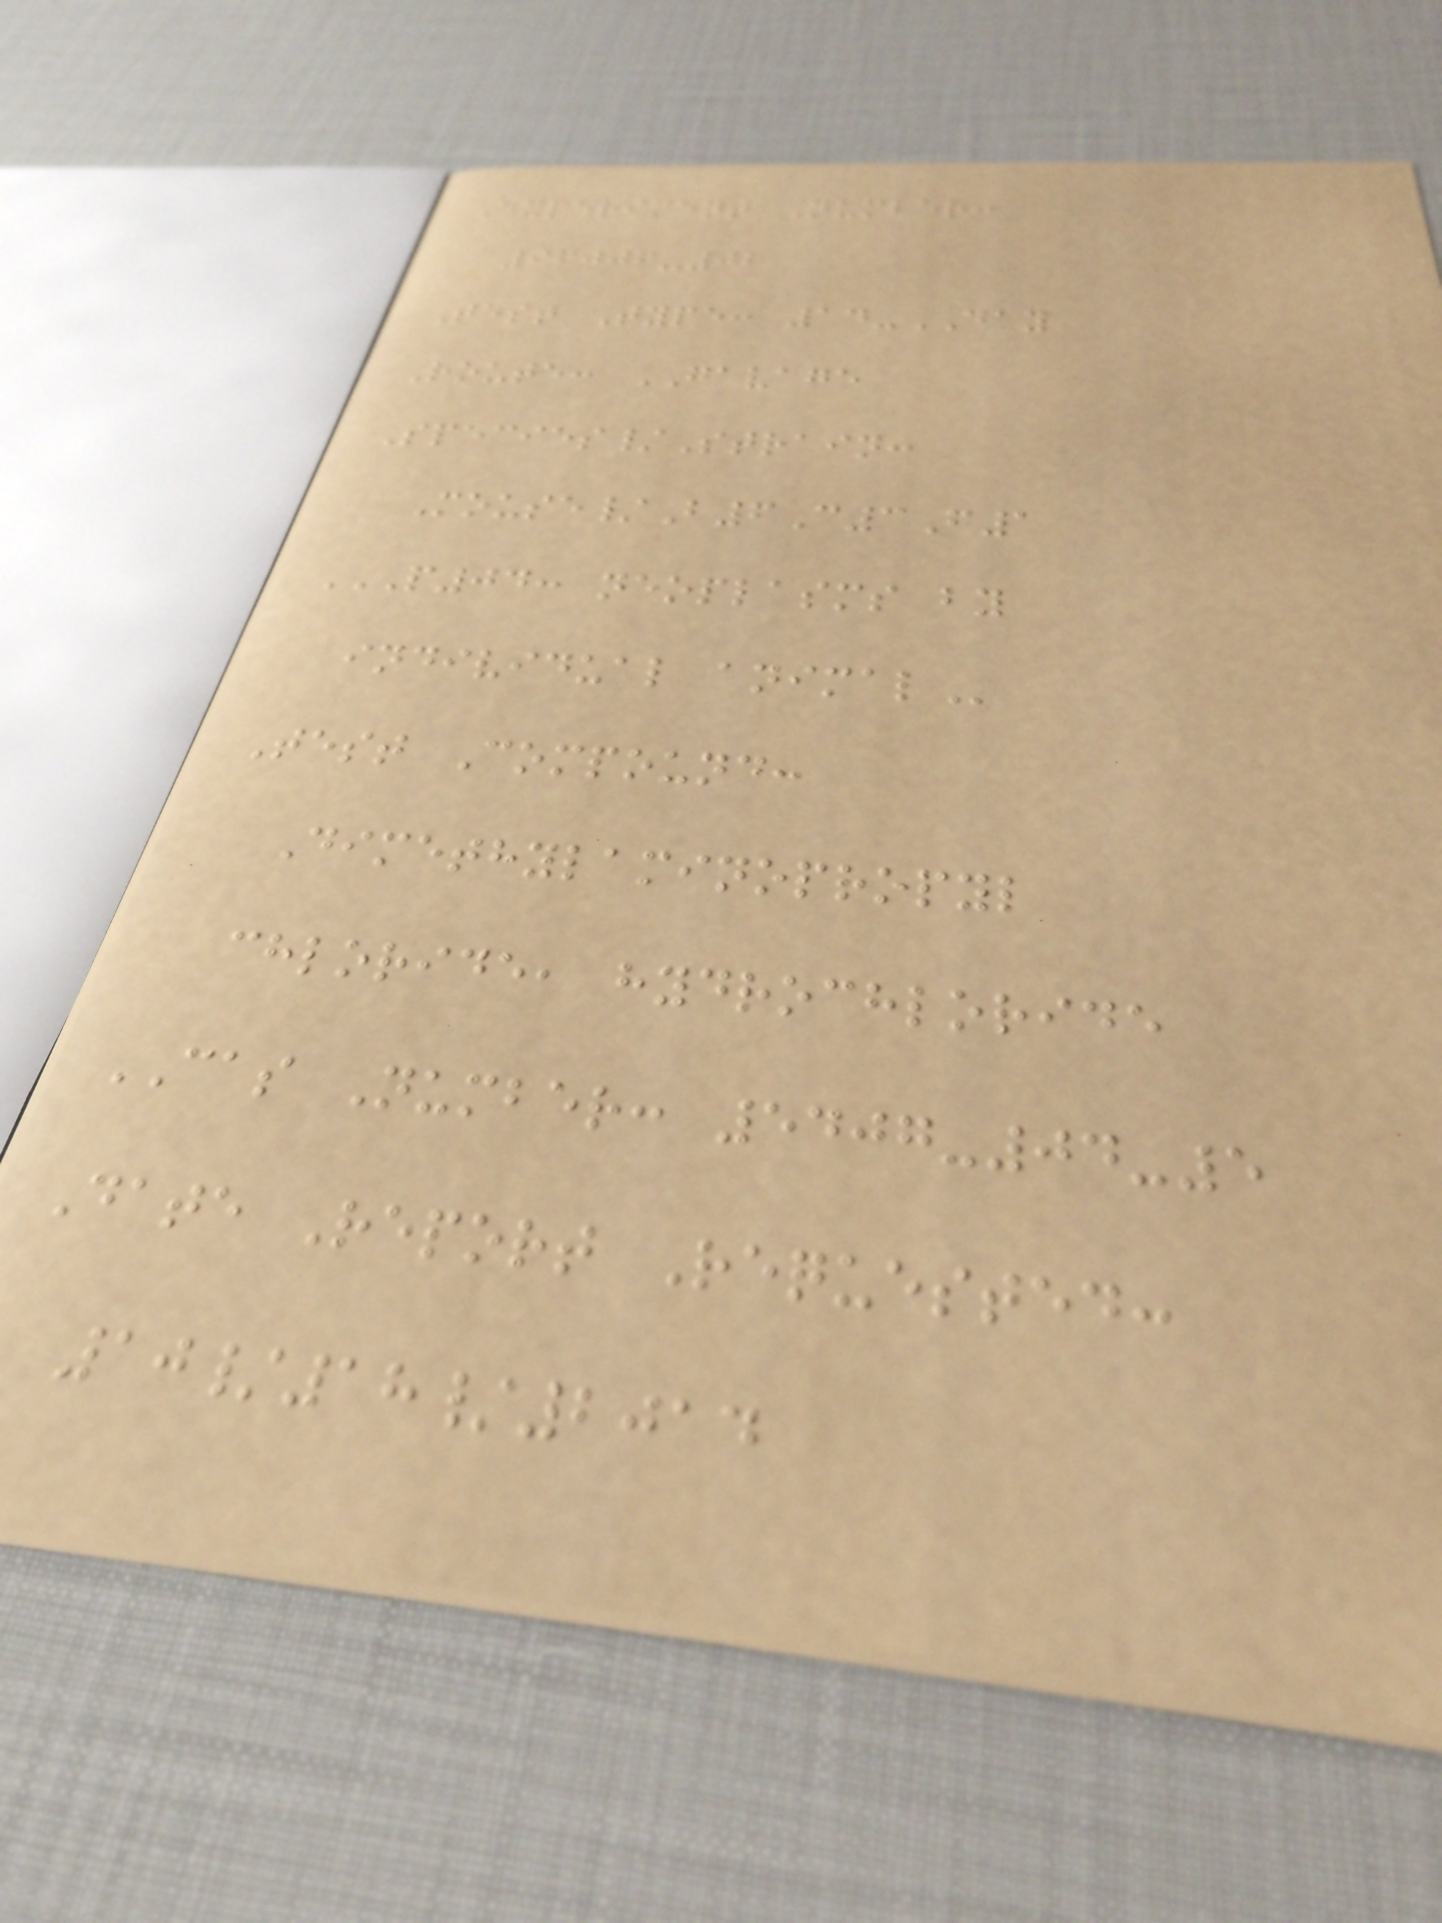Experiment Number:
96006-02
Test Type: 14-DAY
Route: GAVAGE
Species/Strain:
Mouse/B6C3F1
P04: NEOPLASMS BY
INDIVIDUAL ANIMAL
Test Compound:
Dimethylaminopropyl
chloride, hydrochloride
CAS Number: 5407-04-5
Date Report Requested:
10/18/2014
